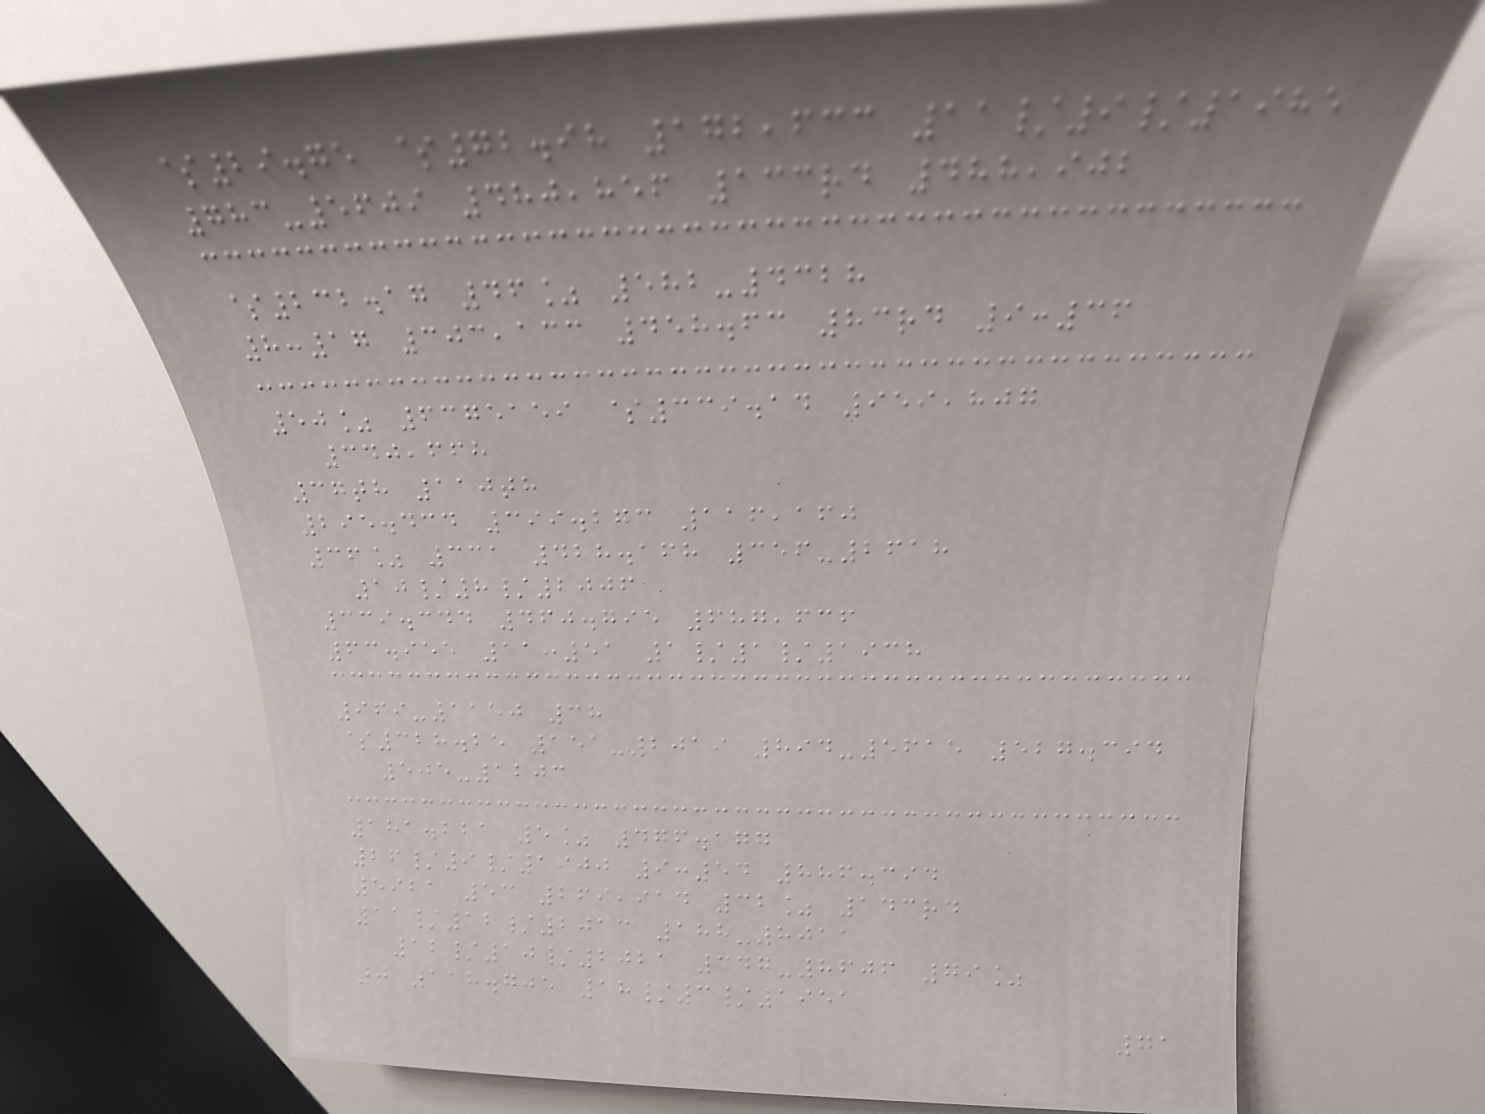$29.75 $72.98 172,633 11/9/1985
783-5609 480,856 133rd 488,902
$232.17 46% 582-4328
8:17 303,133 458.63 83rd 9:36
50% 6375159 $339.14 959,807
340,668
37th 110th
295.434 399.273 116,160
36% 331 428.168 356-2618
10/8/2006
339.344 460.795 687,636
63.955 11:51 1/1/1938
969-1150 38
$328.25 151-2019 894-5615 527.394
505-1203
181.221 5% 476.177
26/9/1900 9:54 886.394
5921 53 269,914 32% 143rd
11/12/2013 188-8011
12/10/2021 347-8606 79%
0 118.705 18/3/1951
71
